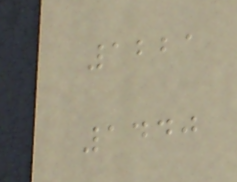1221
1440
